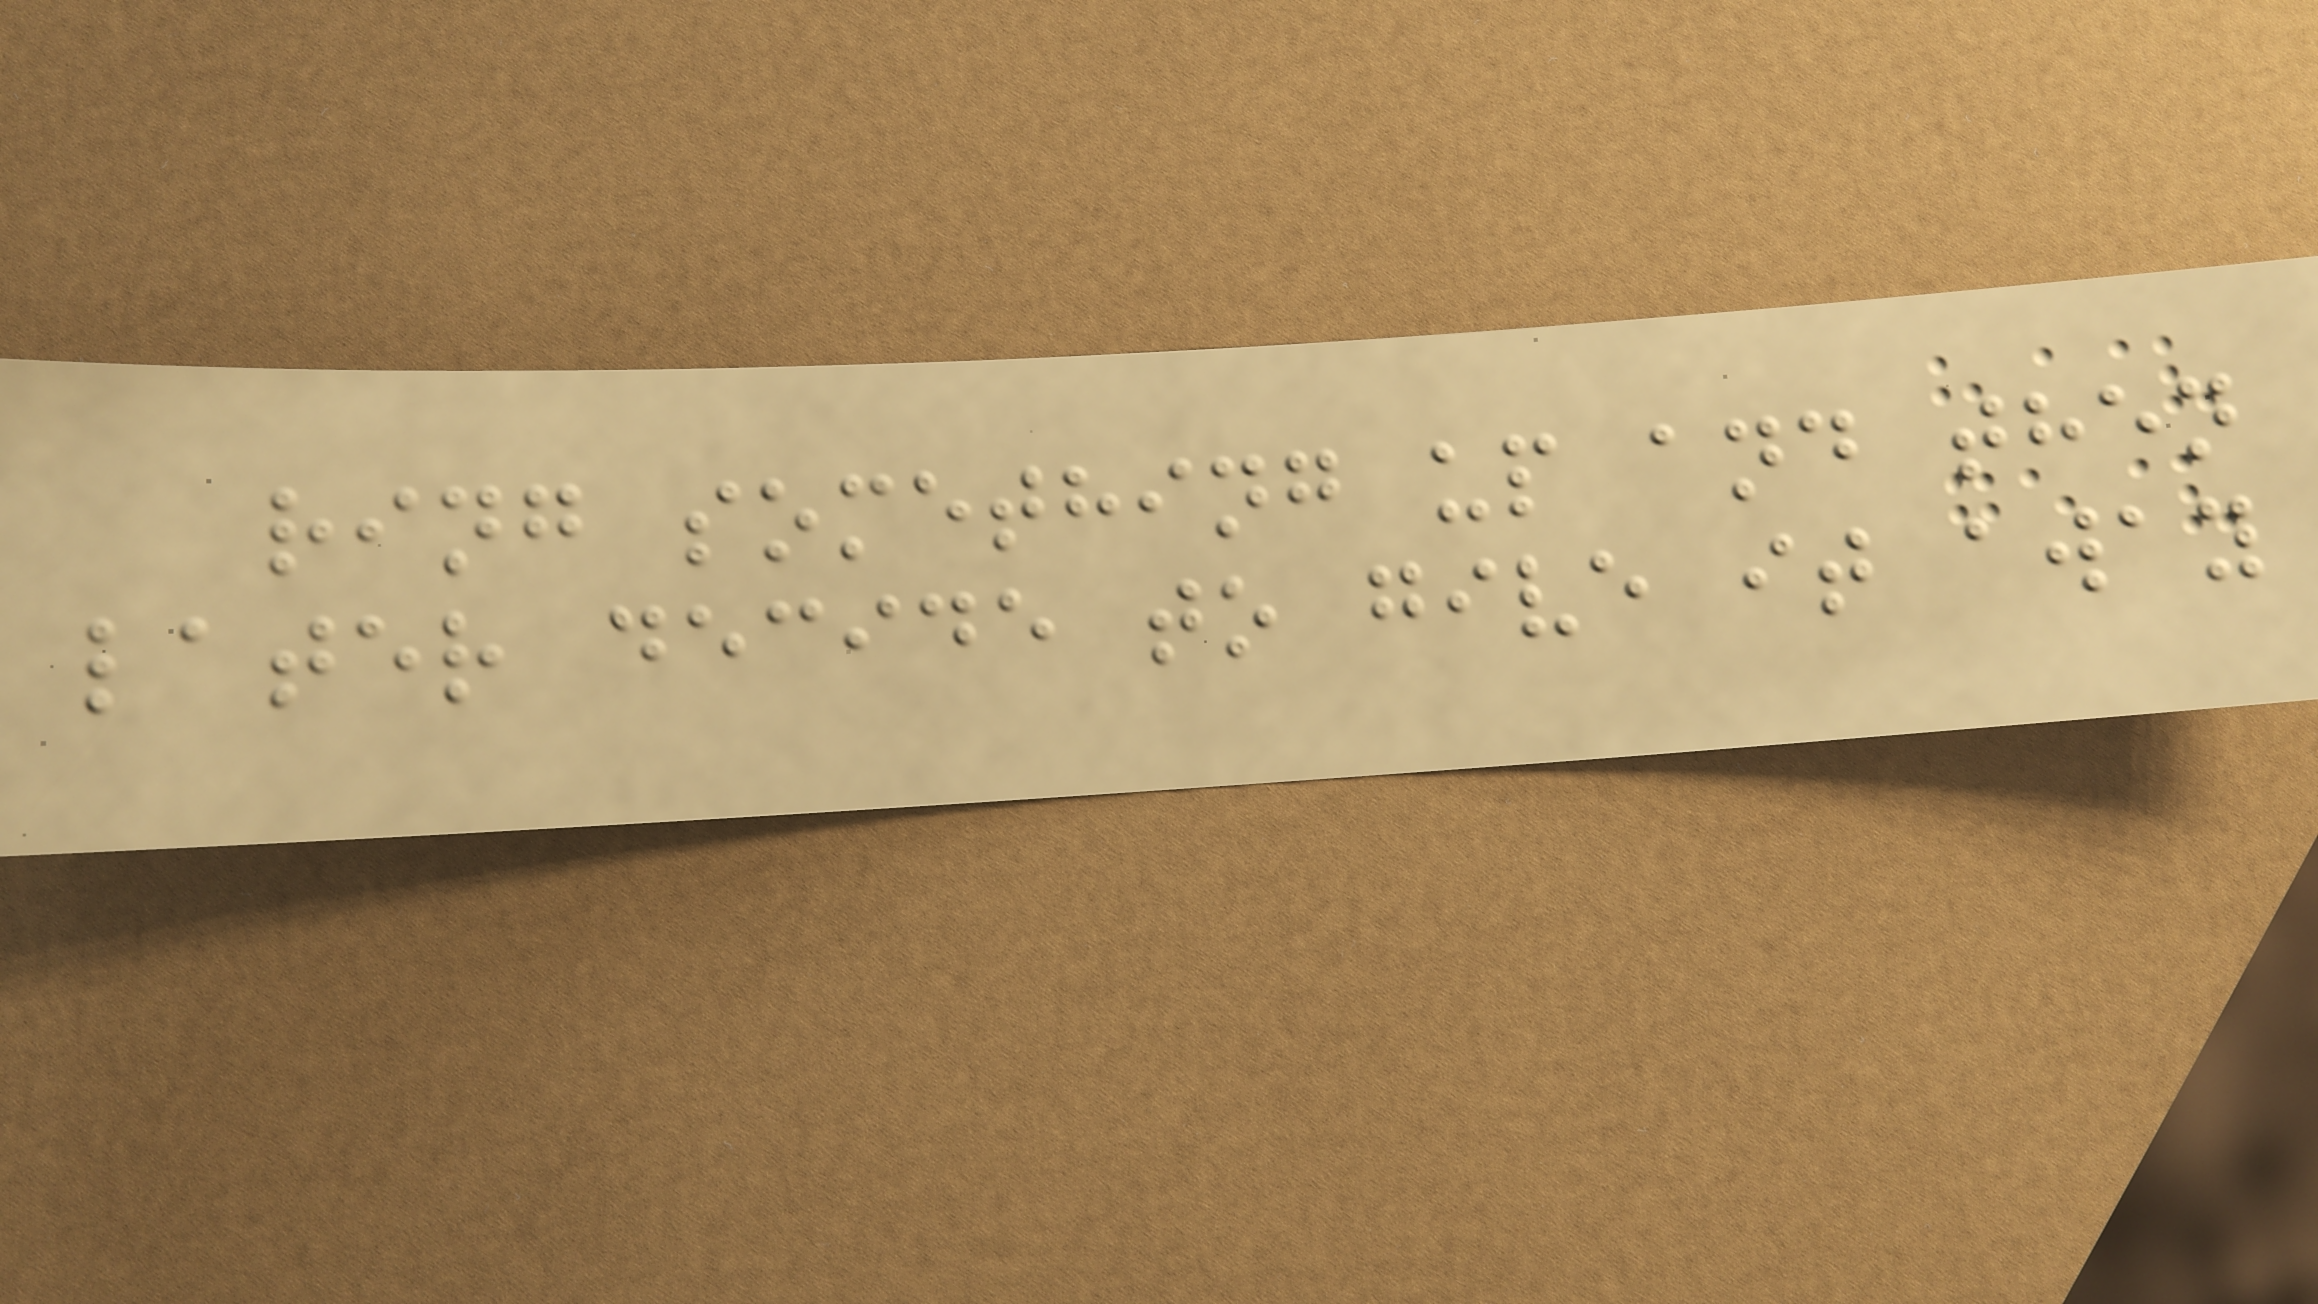ring something up and then
later decide to give it away
